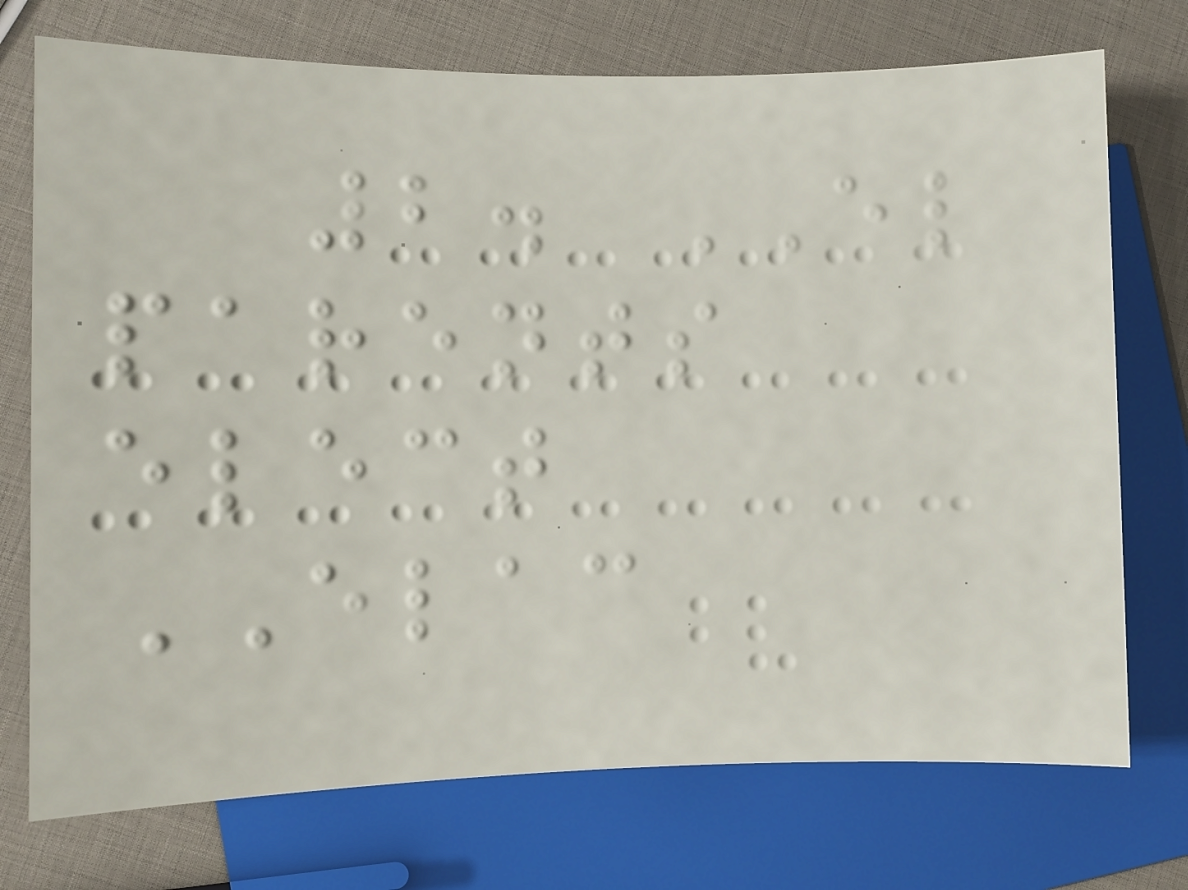2. EL
parents
elect
ELAC
